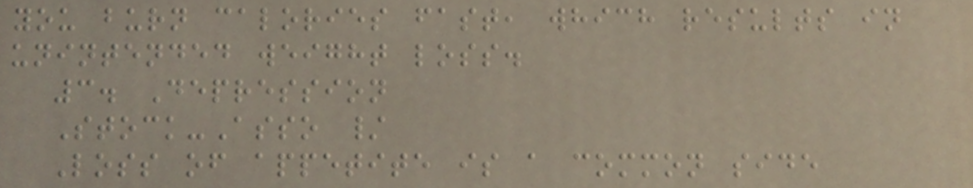you burn calories fast, which results in
unintended weight loss.
3. Depression
Stock-Asso /
Loss of appetite is a common side
